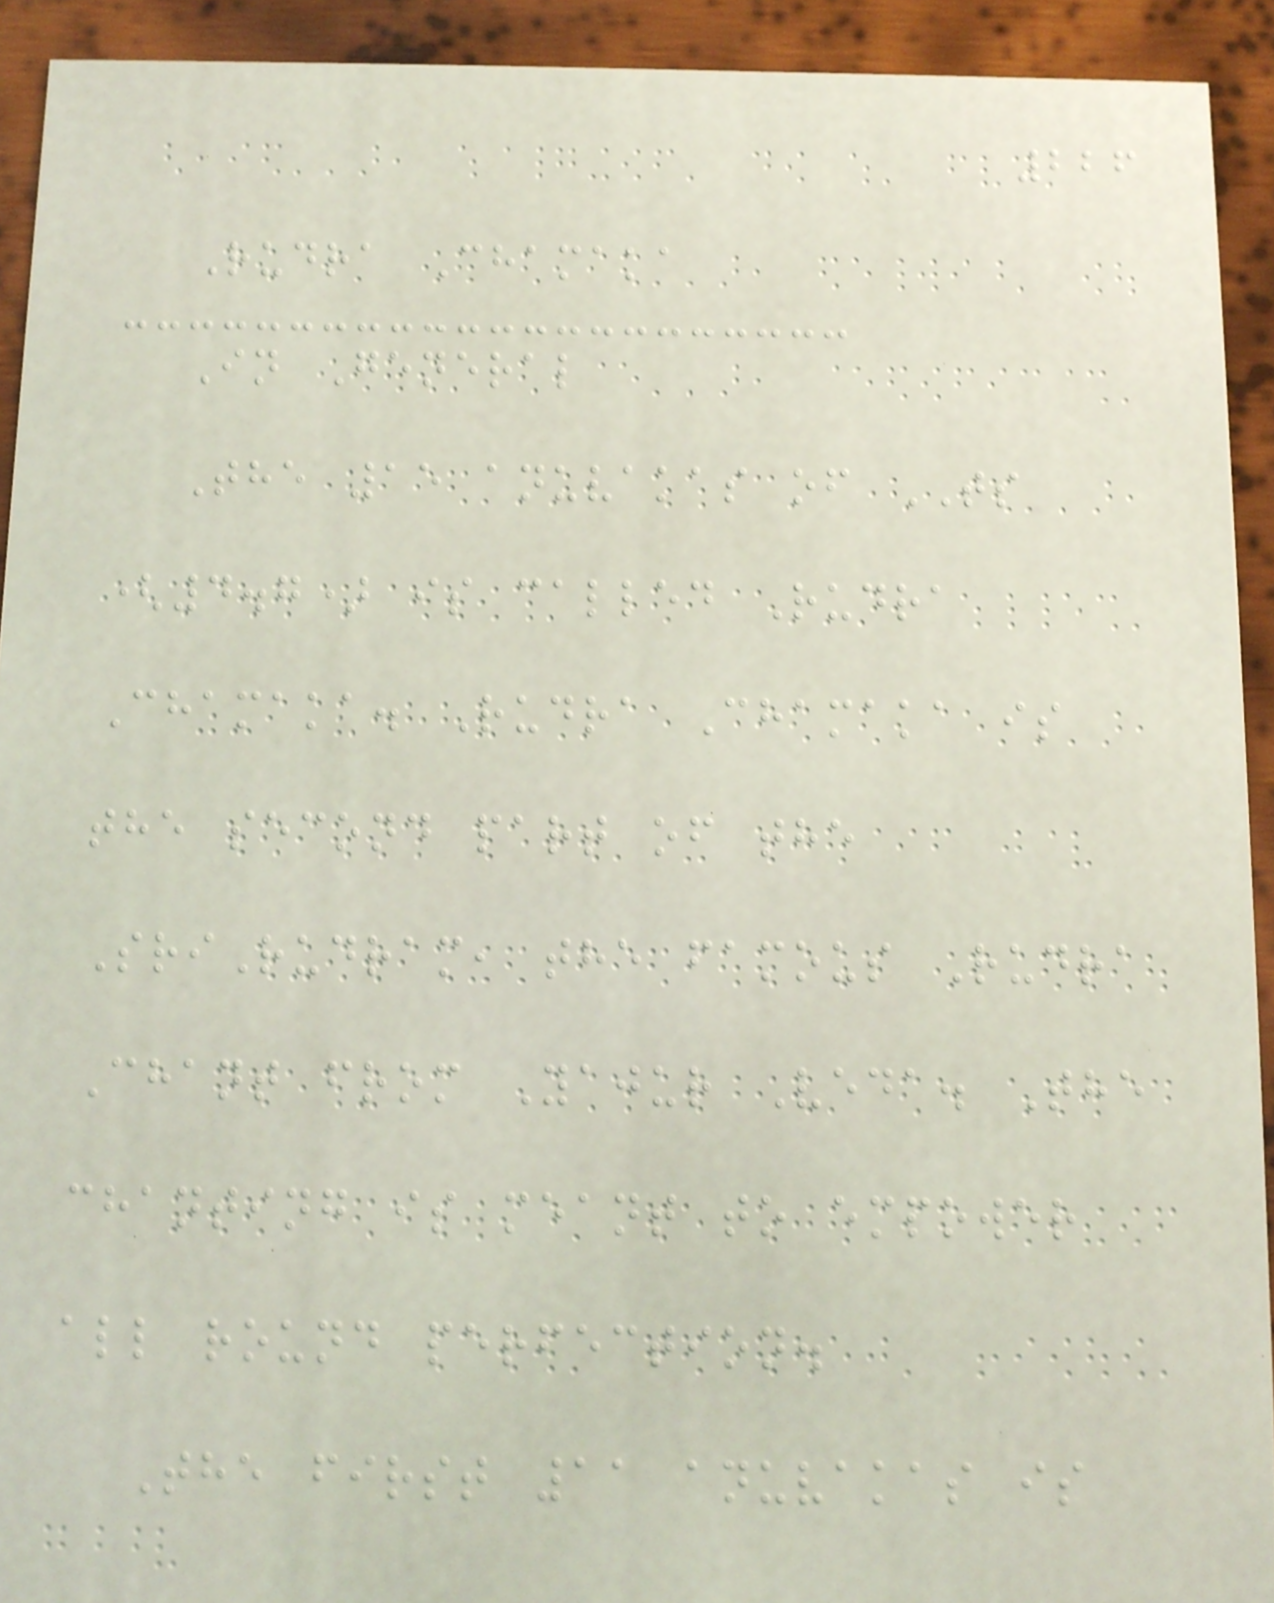226
Rudra Chamaka
In General
The 15 anuvakas of TS
(4.7) is called Rudra
Chamaka. Rudra Chamaka is
the second part of the
SriRudram, the famous Rudra
Chant from Yajur Veda. The
chanting is meant to empower
all round perfection.
The first 11 anuvakas is
